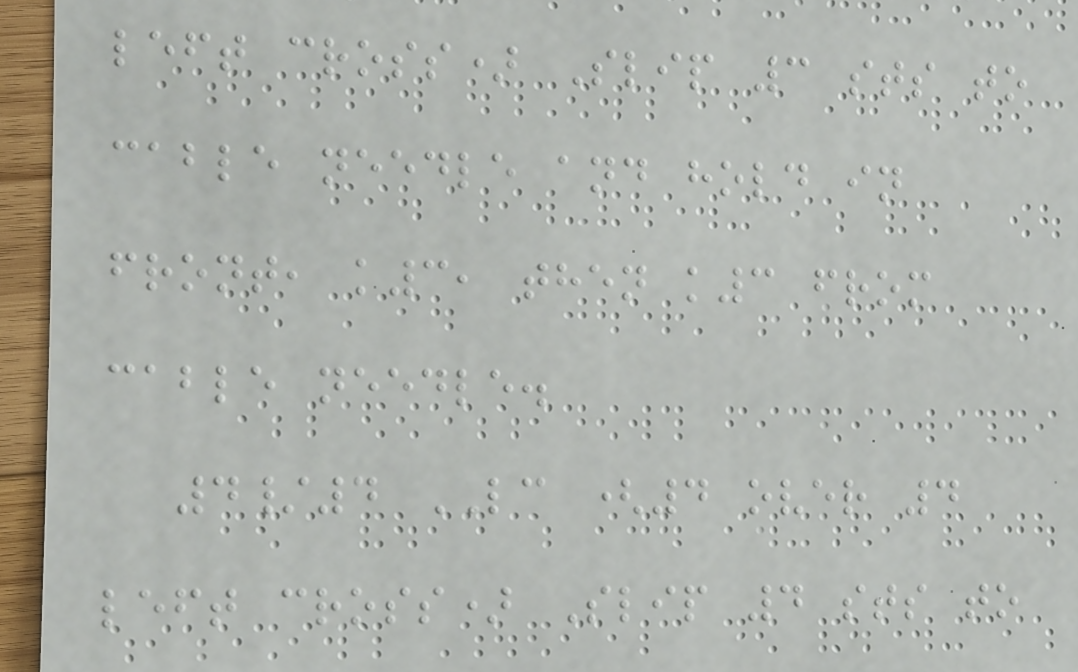left cross) Slip 3 sts to
cable needle and hold in
front, k3, then k3 from
cable needle.
4/4 LC (4 over 4
left cross) Slip 4 sts to
